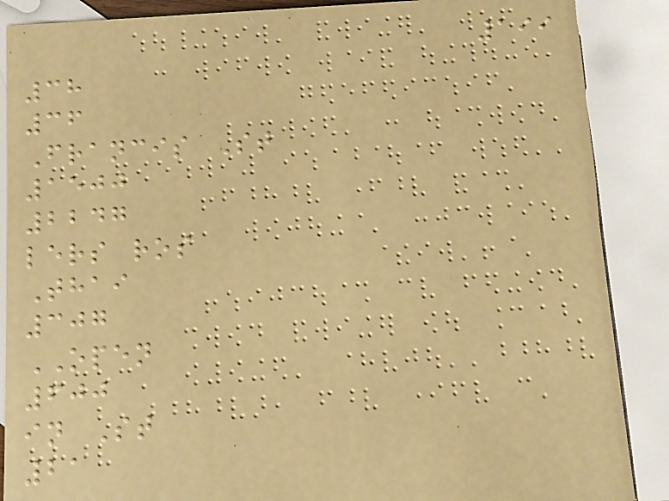199
38
36
Francis St
1500
2247
lers ros
Thai
307
OPEN
600
in St
21
